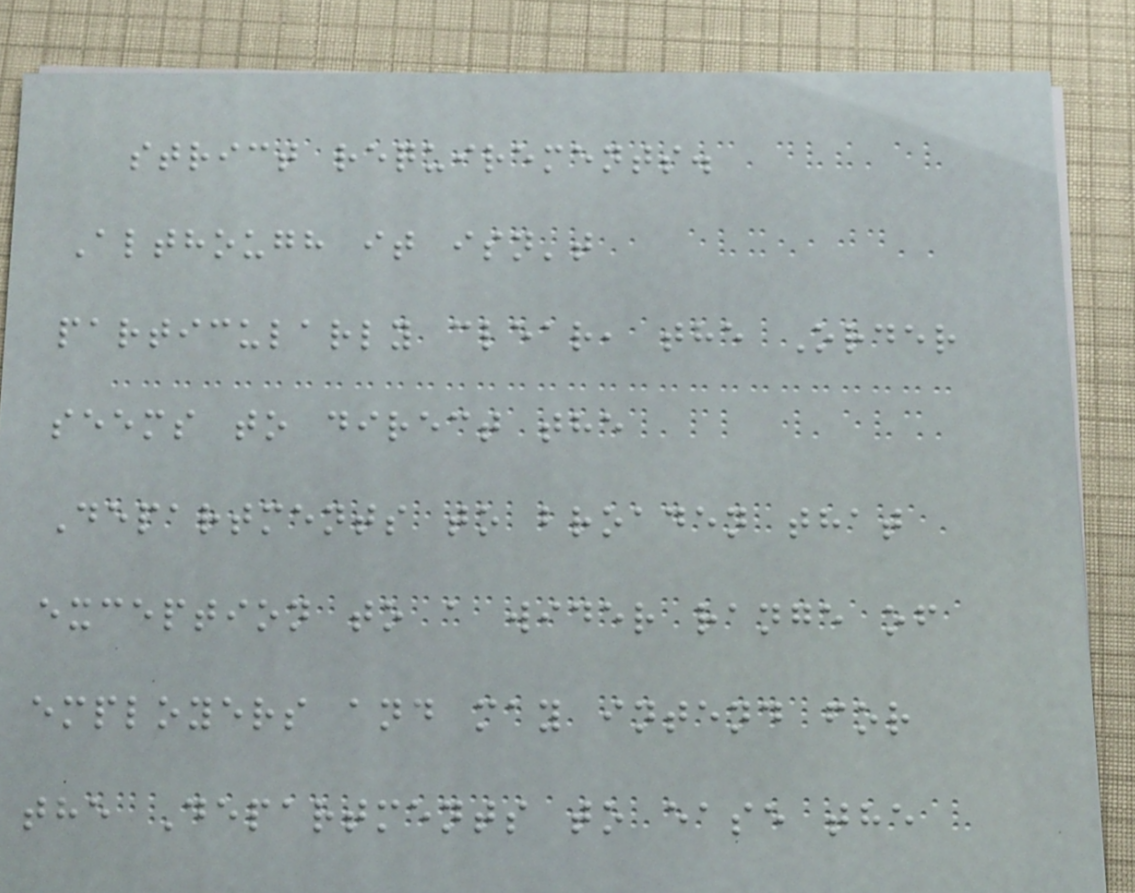strict requirements.
Although it isn't
particularly clear, the Order
seems to direct the
Departments to broaden that
exception to a wider range of
employers and may intend for
the Departments to ease the
